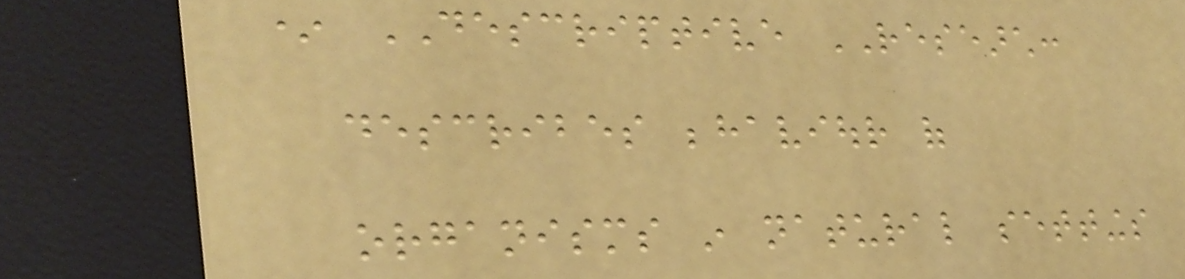* DESCRIPTIVE RESEARCH:
describes behaviour of
organisms in natural settings
